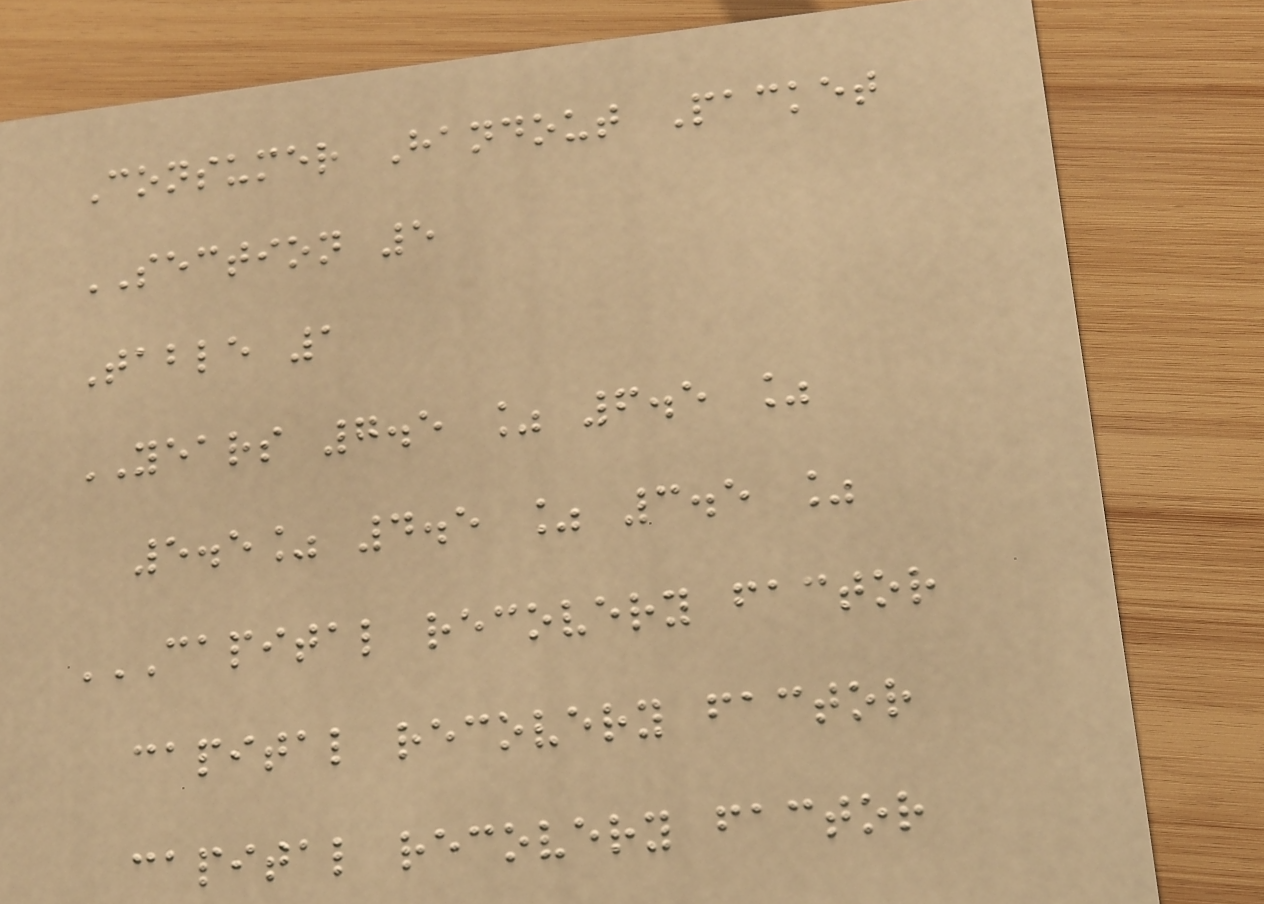Consumer Handout Packet
SECTION 5
Table 1
YEARS 7.5 % 6.5 %
5.5% 4.5 % 3.5 %
CAPITAL RECOVERY FACTOR
CAPITAL RECOVERY FACTOR
CAPITAL RECOVERY FACTOR
